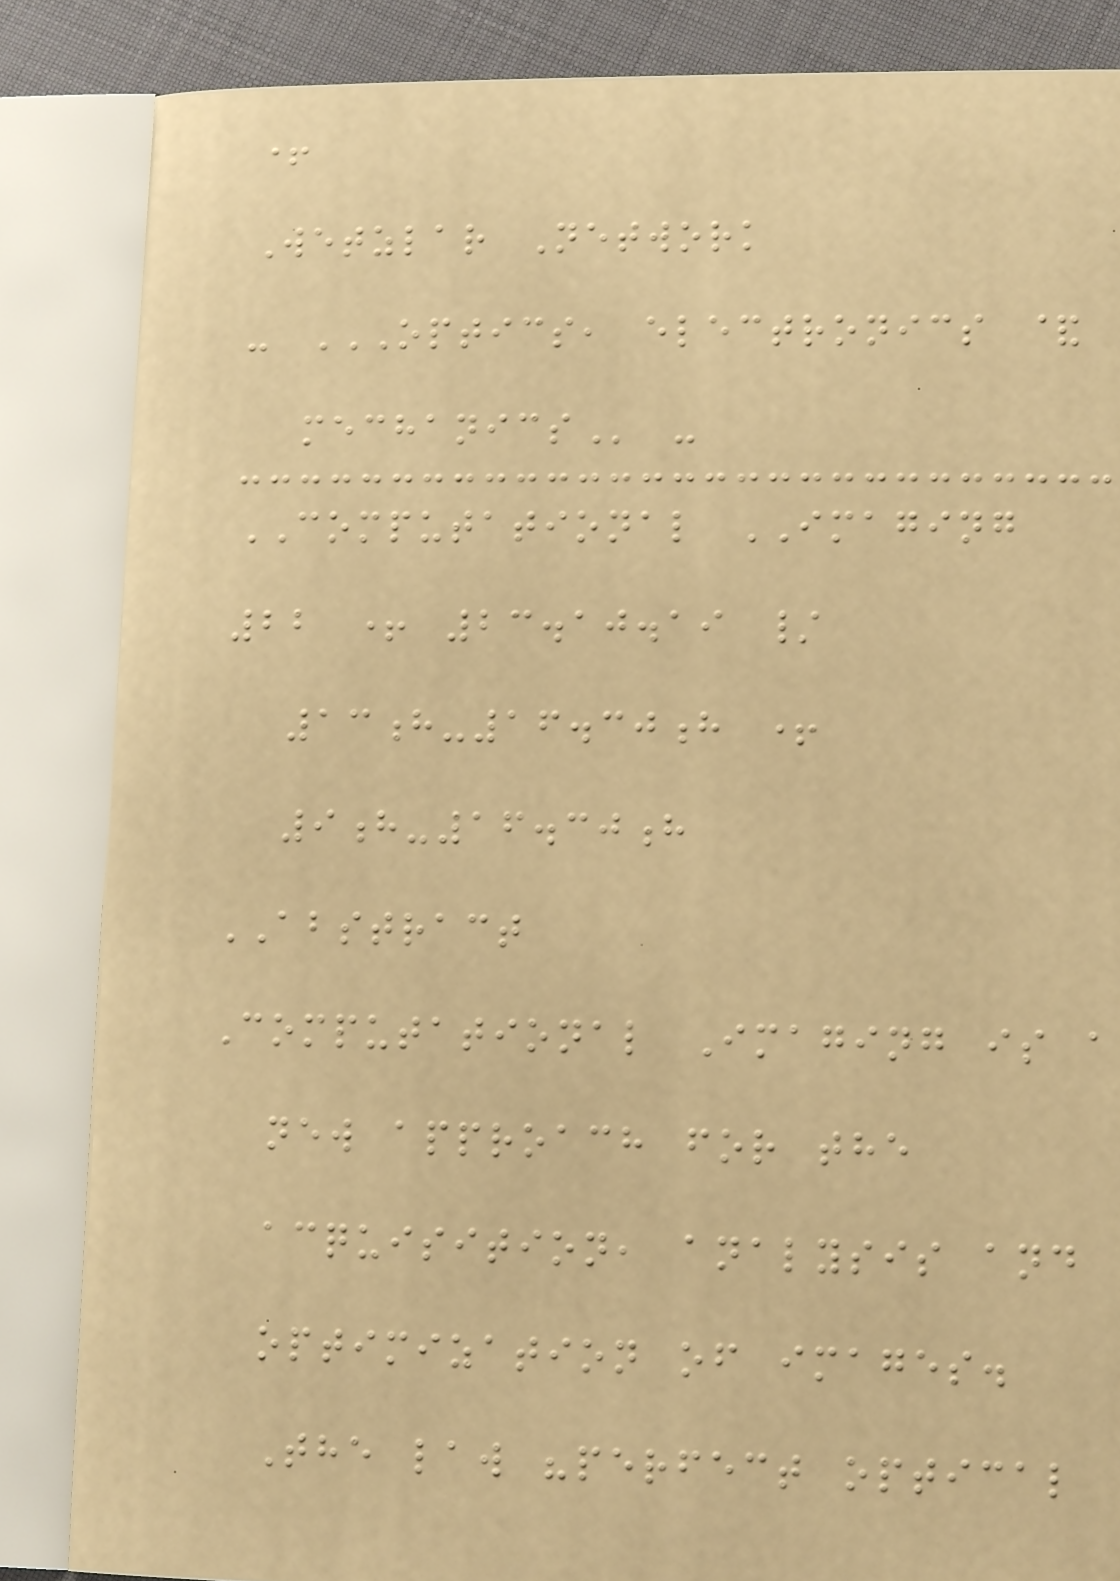+
Wetzlar Network
- OPTICS, ELECTRONICS &
MECHANICS -
COMPUTATIONAL IMAGING
22 + 23.10.19 /
13h-16.30h +
9h-16.30h
ABSTRACT
Computational Imaging is a
new approach for the
acquisition, analysis and
optimization of images.
The law "perfect optical
